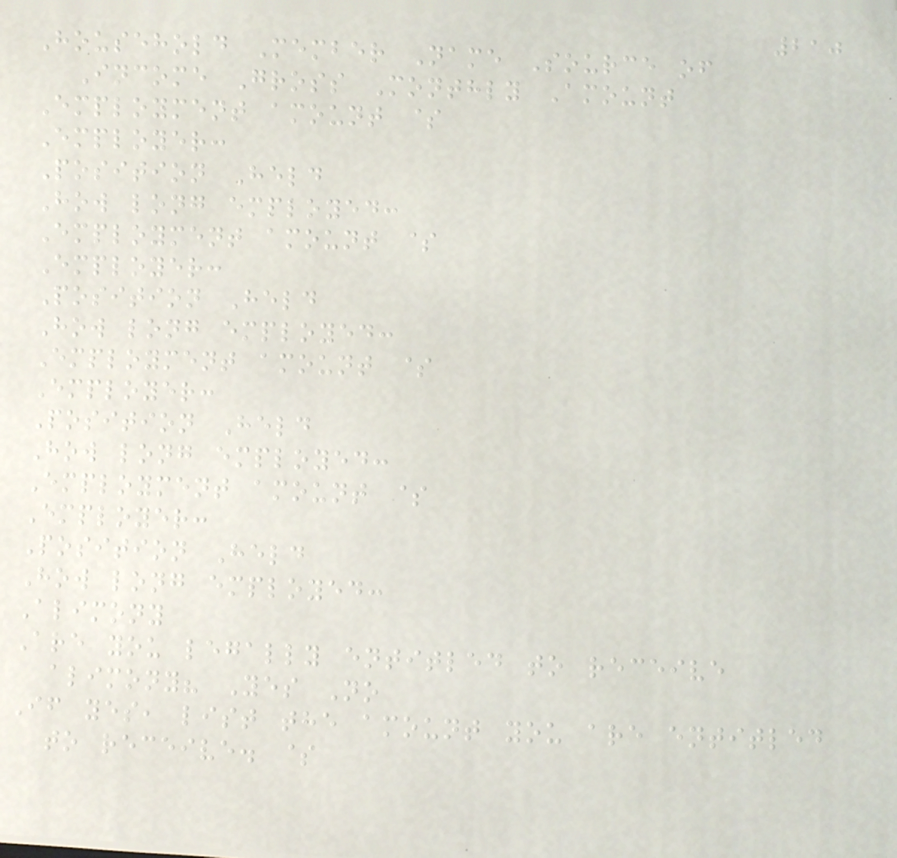210
Household Member Name Source of
Income Gross Monthly Amount
Employment amount $
Employer:
Position Held
How long employed:
Employment amount $
Employer:
Position Held
How long employed:
Employment amount $
Employer:
Position Held
How long employed:
Employment amount $
Employer:
Position Held
How long employed:
Alimony
Are you legally entitled to receive
alimony? Yes No
If yes, list the amount you are entitled
to receive. $
